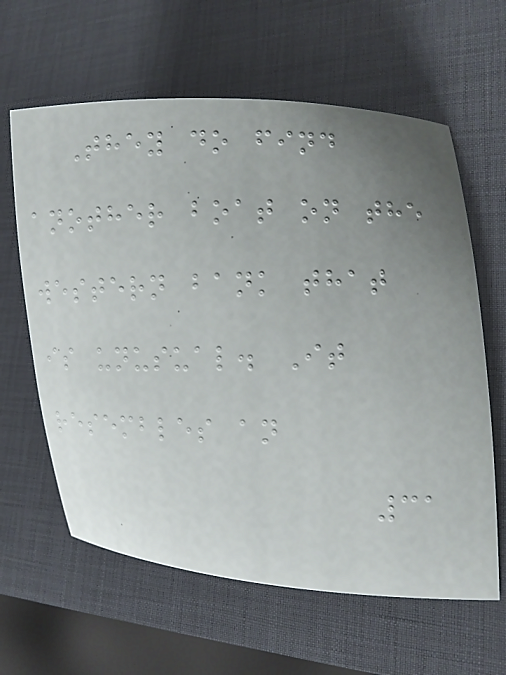They do find
another boat on the
western bank that
is unusual. It
resembles an
31
